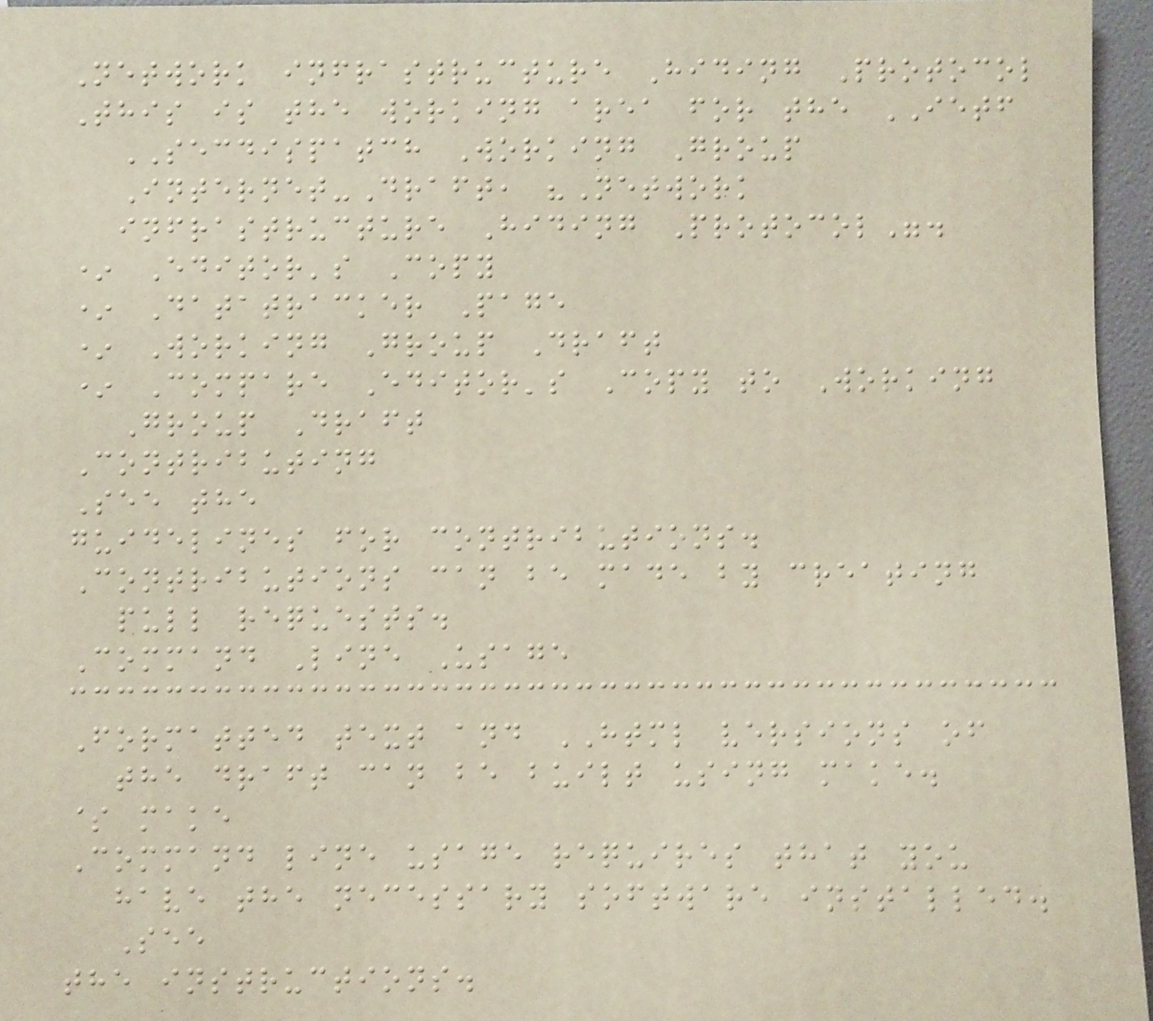Network infrastructure Hiding Protocol
This is the working area for the IETF
SECDISPATCH Working Group
Internet-Draft, "Network
infrastructure Hiding Protocol".
* Editor's Copy
* Datatracker Page
* Working Group Draft
* Compare Editor's Copy to Working
Group Draft
Contributing
See the
guidelines for contributions.
Contributions can be made by creating
pull requests.
Command Line Usage
Formatted text and HTML versions of
the draft can be built using make.
$ make
Command line usage requires that you
have the necessary software installed.
See
the instructions.
